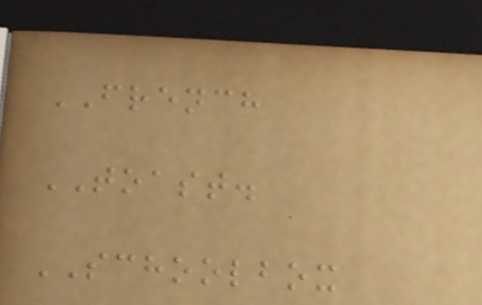FRENCH
TOAST.
SCHOOLBOX
